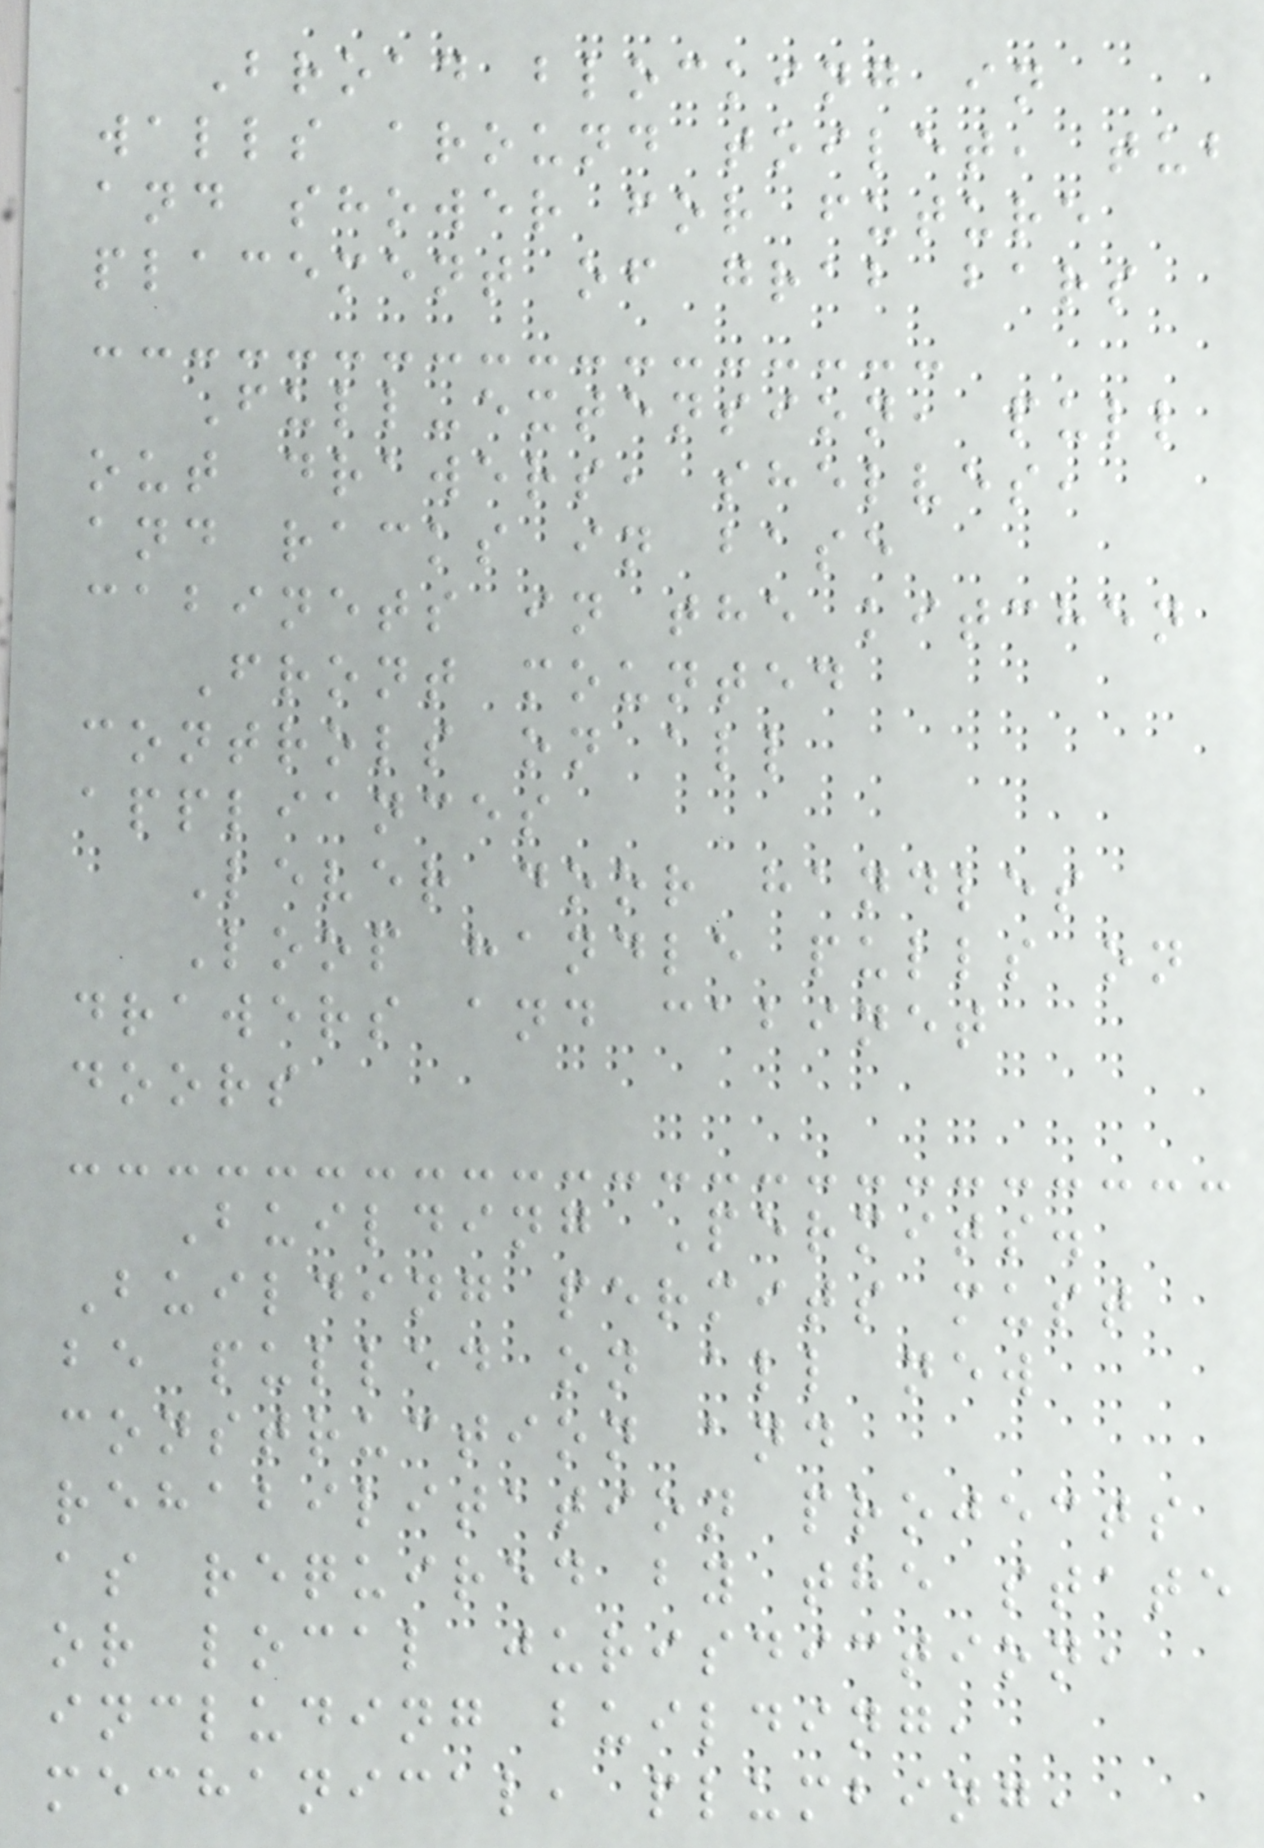Broad blocking in
walls around toilet, tub
and shower for future
placement of grab bars
Full-extension, pull
out drawers, shelves,
and racks in base
cabinets in the kitchen
Front mounted
controls on all
appliances
Lever door handles
Loop handle pulls on
drawers and cabinet
doors
Building Permits.
Building permits must
be pulled on all new
construction and
rehabilitation projects
as required by the state
or local jurisdiction,
including building,
mechanical, plumbing,
